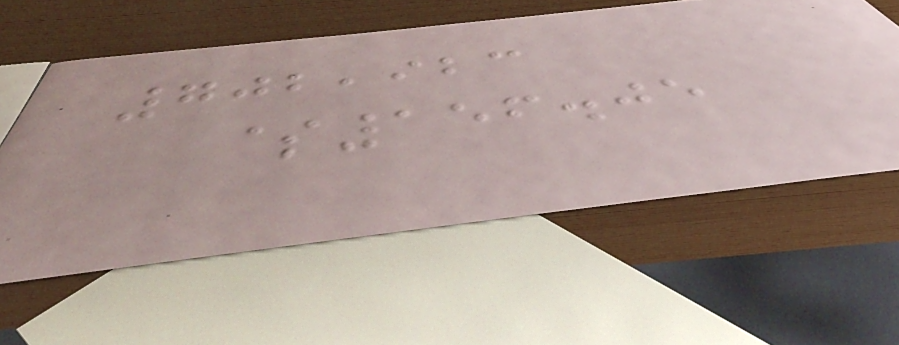702,923
$156.05
